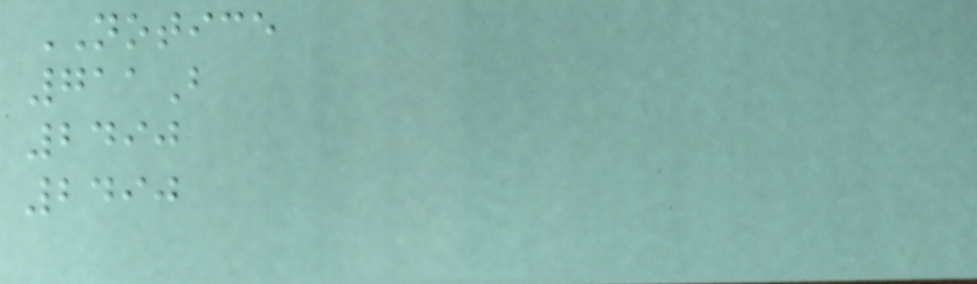NOTICE
711B
2490
2490
